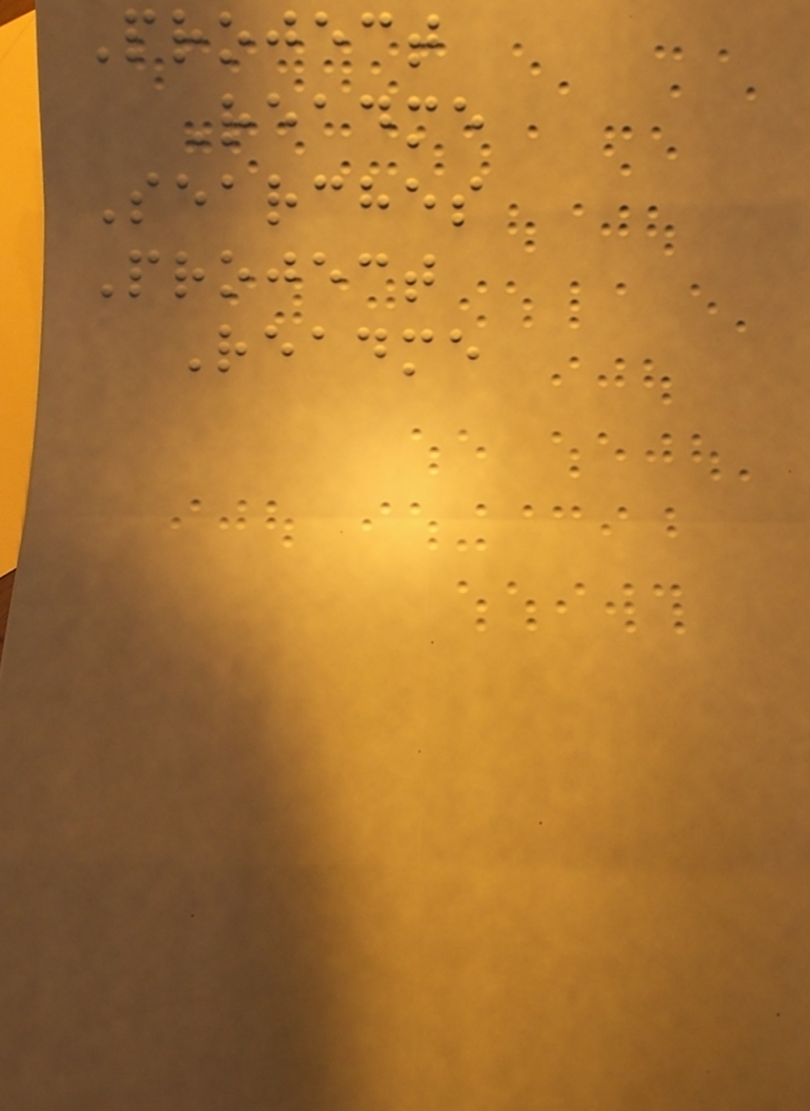Project
Readme
Searches
Project
Readme
